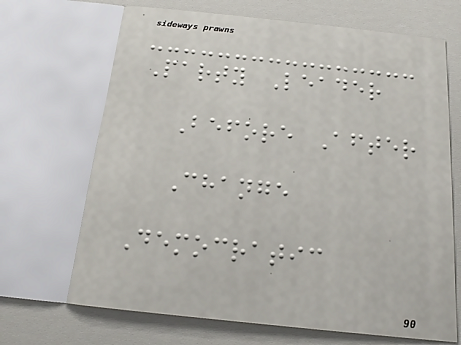Party Leader
Before After
Change
Democratic
